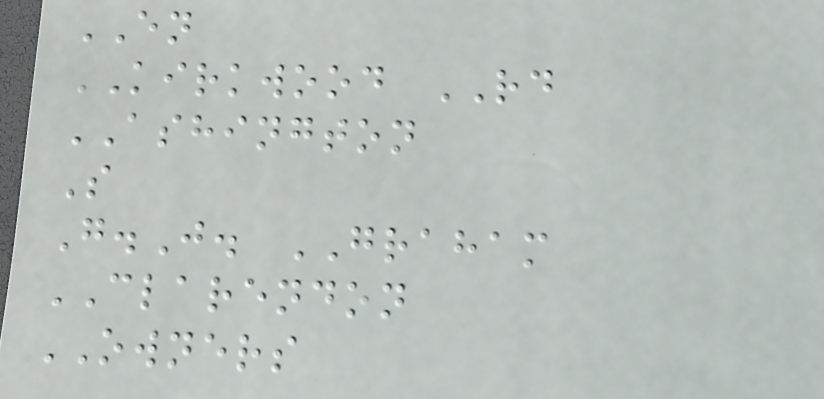EN
KIRKWOOD RD
ASHINGTON
S
G.J. GRAHAM
CLARENDON
OWNERS
